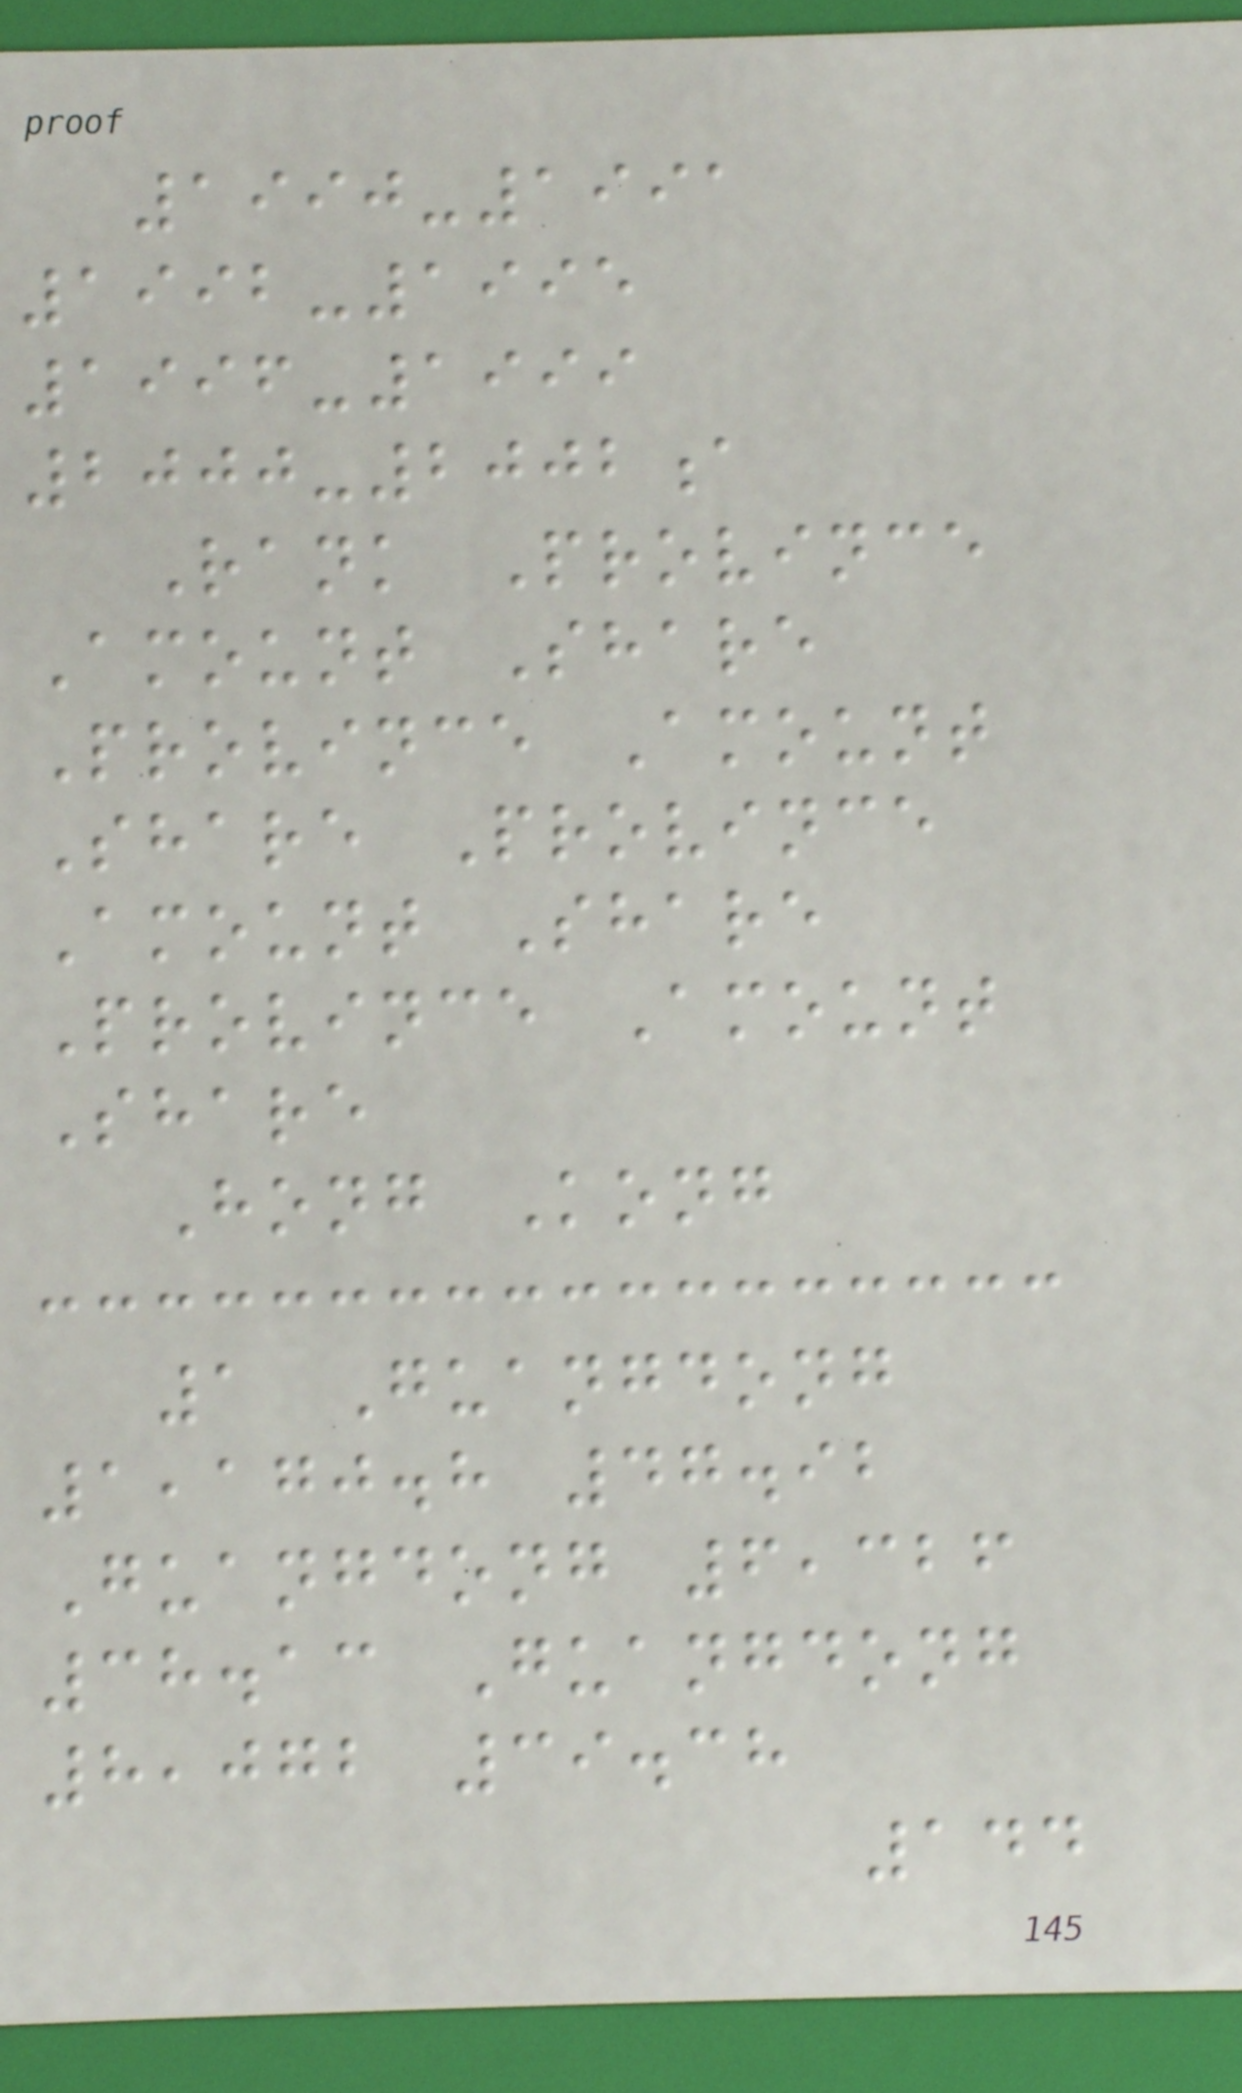1990-1991
1992-1995
1996-1999
2000-2002a
Rank Province
Amount Share
Province Amount
Share Province
Amount Share
Province Amount
Share
Hong Kong
1 Guangdong
1,170.8 47.92
Guangdong 6,326
38.13 Guangdong
8,072 39.38
144
